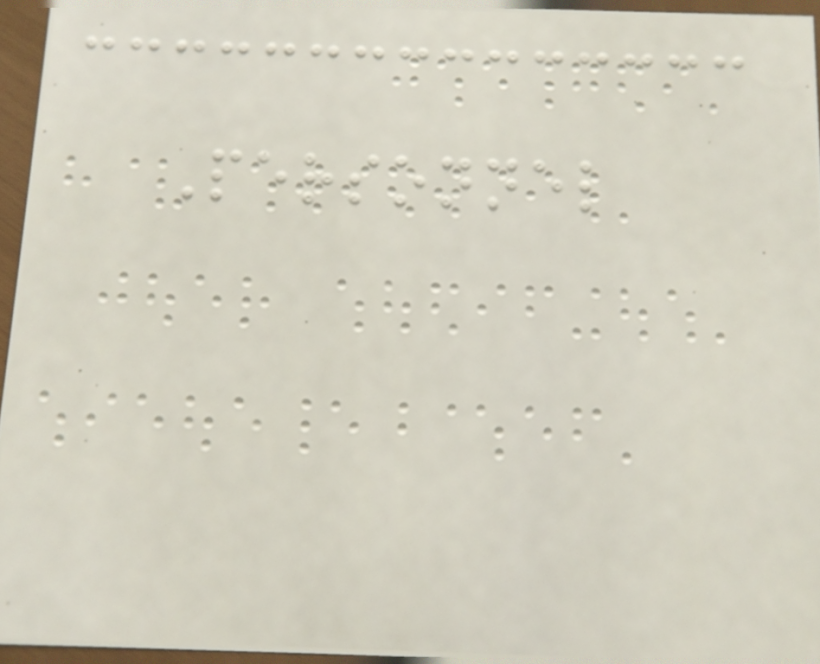Personnel
